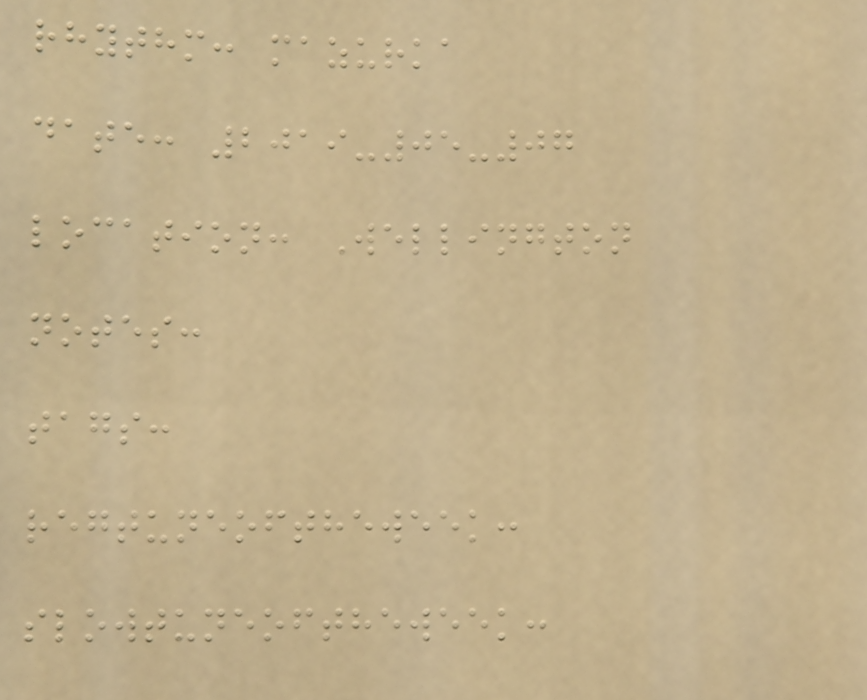rhythm: mazurka
date: 2019-05-07
location: Wellington
notes:
tags:
regtuneoftheweek:
slowtuneoftheweek:
